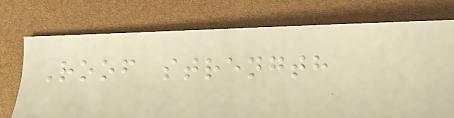Roof strength
